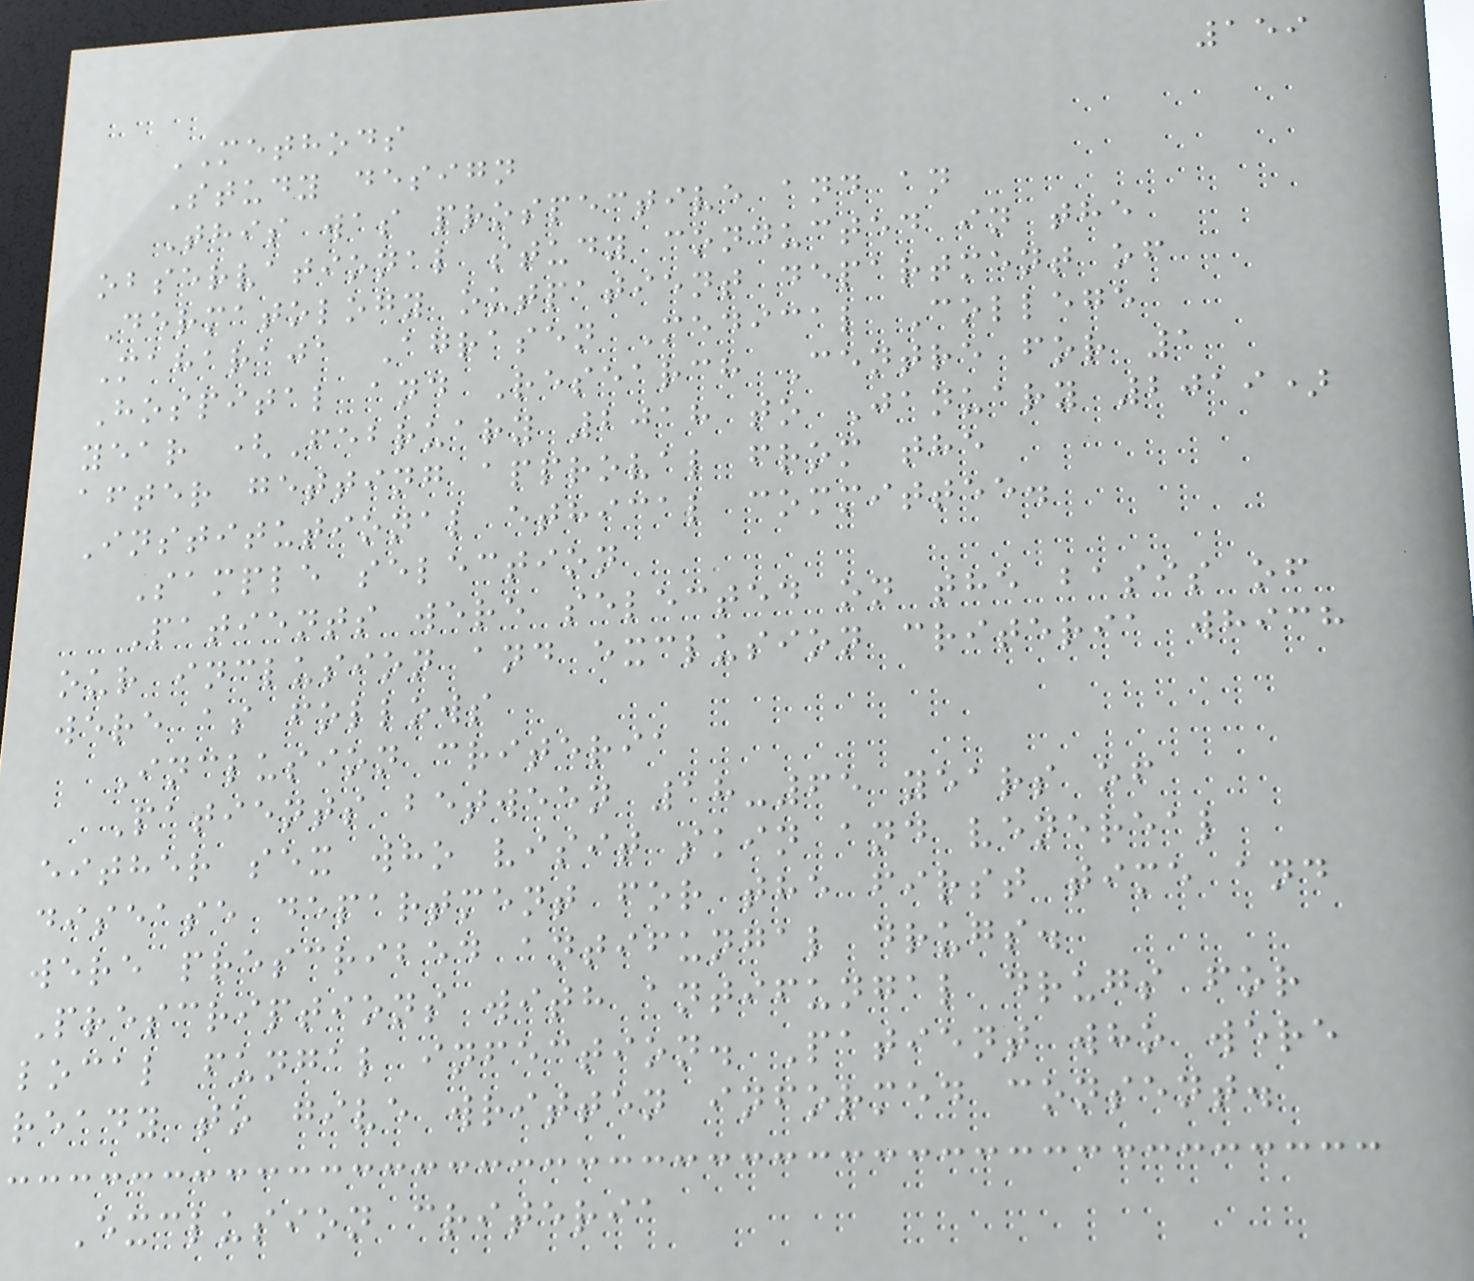159
METHODS
Study design
This was prospective and an
observational study conducted in the
Dermatology outpatient department of
Maharaja Agrasen Medical College
Hospital and Research Centre for 1
year (February 2018 to January 2019)
after getting approval from the
Institutional ethical committee.
Sample selection
Patients were selected on the basis of
our inclusion and exclusion criteria which
were as follows
Inclusion criteria
Patients between 18-65 years of
either sex who visit skin and venereal
disease department for the first time and
were prescribed antifungal drugs.
Prescriptions with antifungal drugs for
local fungal infection. Patient who were
ready to give written informed consent.
Exclusion criteria
